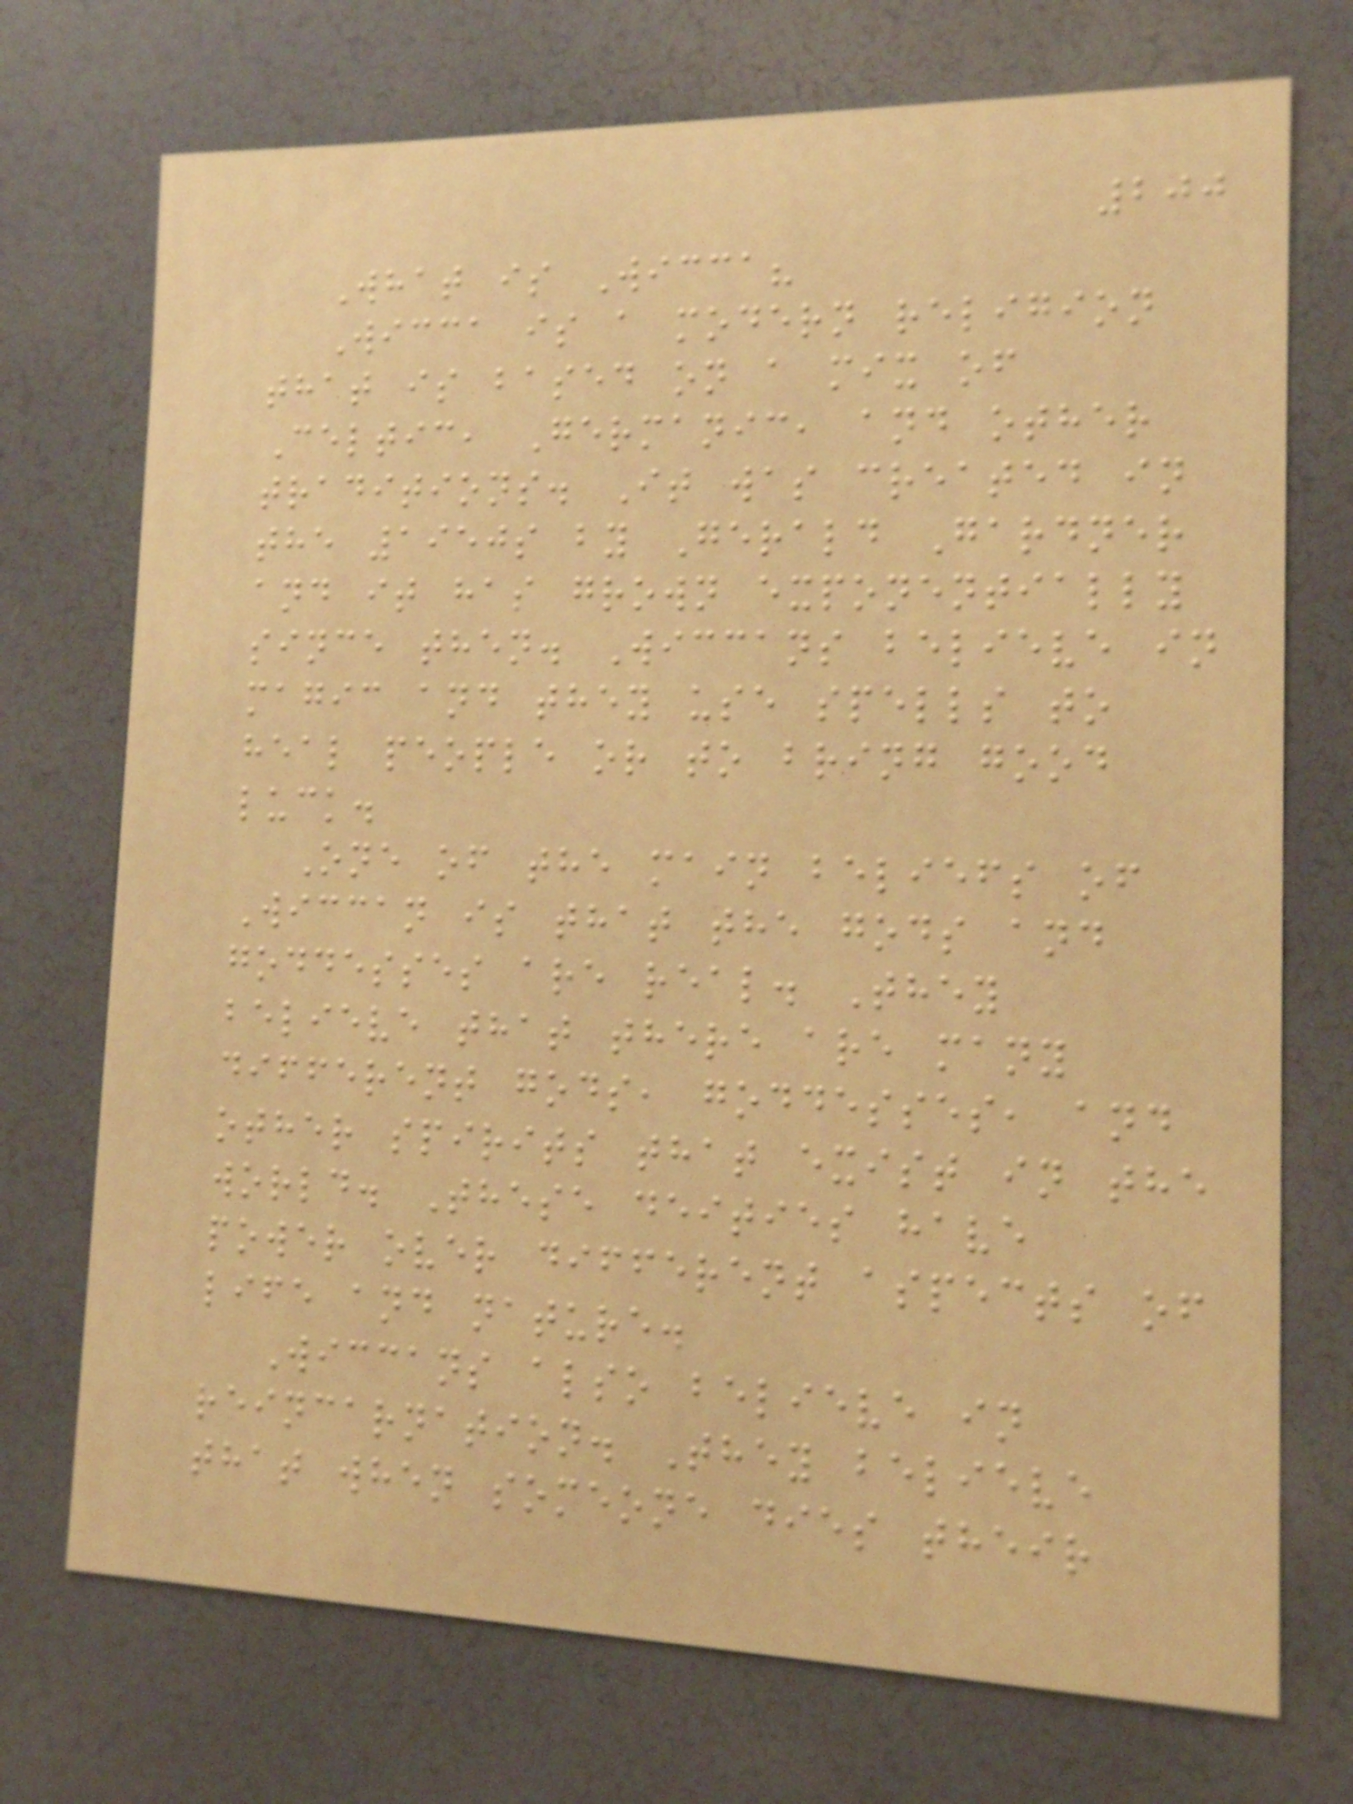200
What is Wicca?
Wicca is a modern religion
that is based on a mix of
Celtic, Germanic, and other
traditions. It was created in
the 1950s by Gerald Gardner
and it has grown exponentially
since then. Wiccans believe in
magic and they use spells to
heal people or to bring good
luck.
One of the main beliefs of
Wiccan is that the gods and
goddesses are real. They
believe that there are many
different gods, goddesses, and
other spirits that exist in the
world. These deities have
power over different aspects of
life and nature.
Wiccans also believe in
reincarnation. They believe
that when someone dies their
